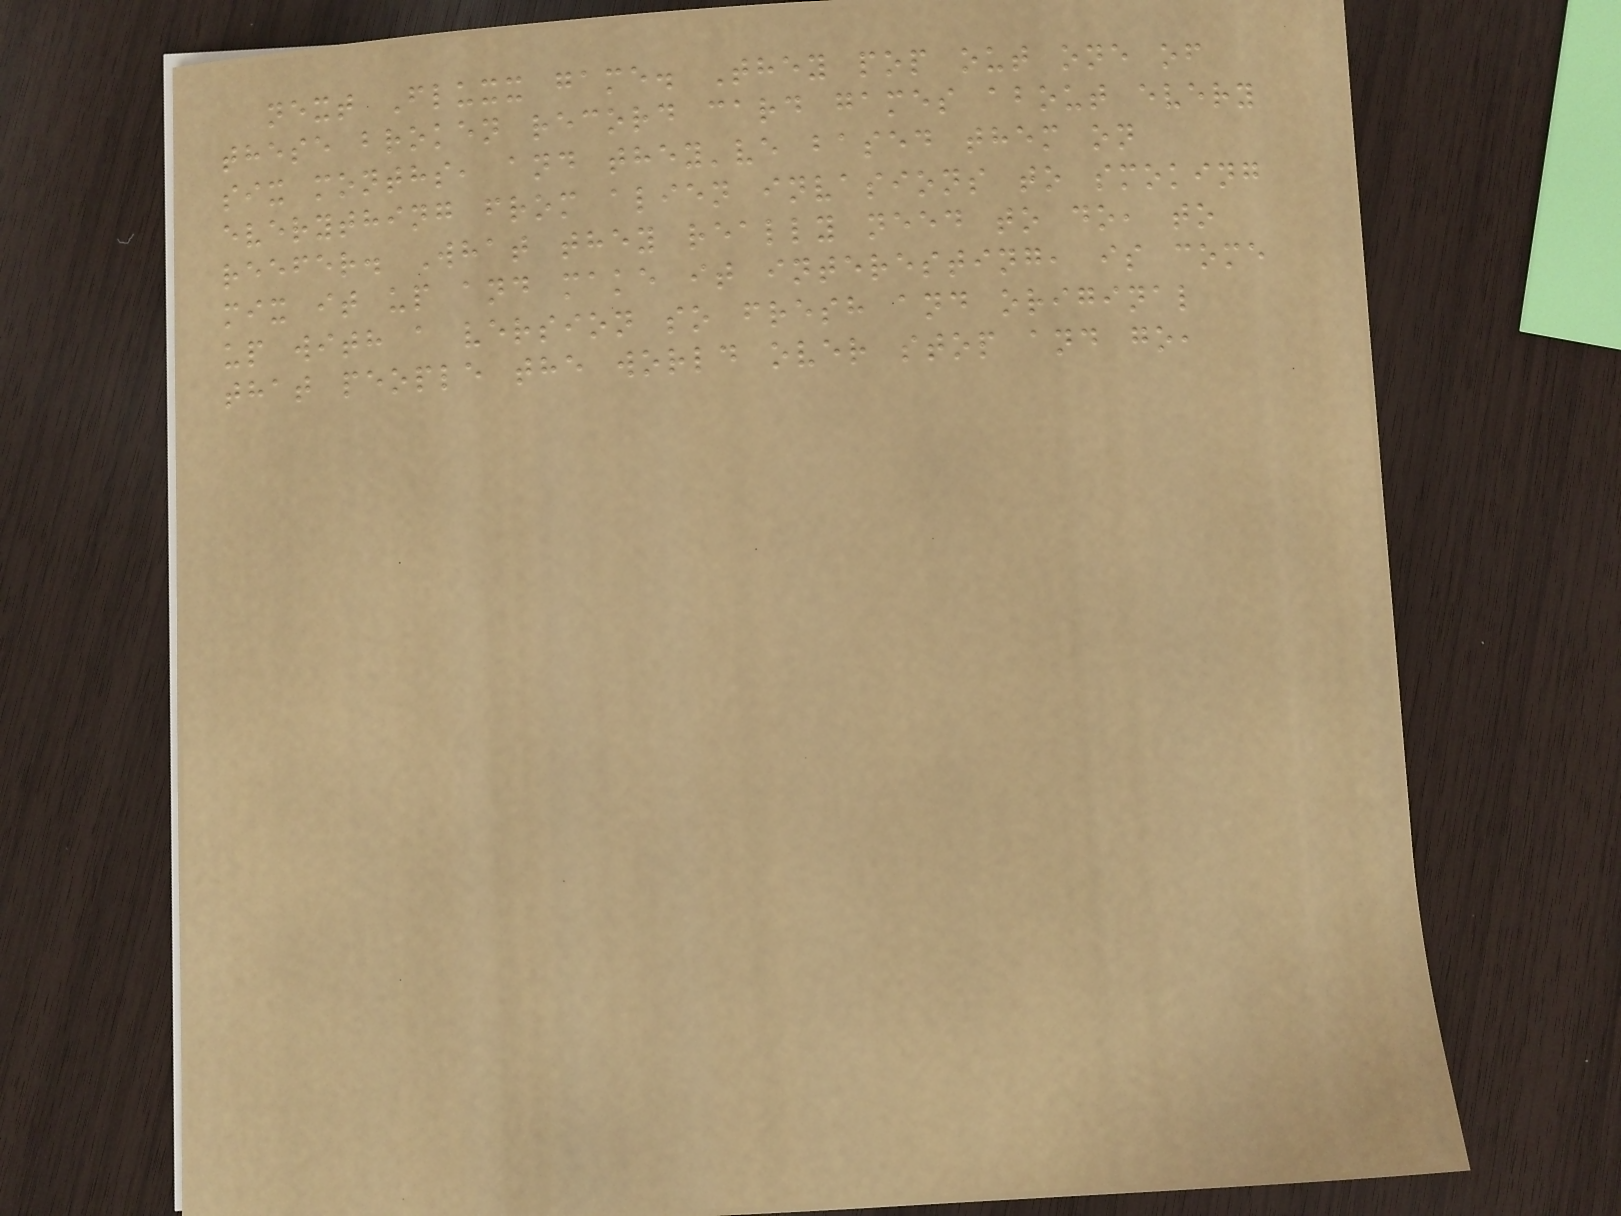next Fluxx game. They pop out one of
these broken record card games about every
six months, and they've based them on
everything from alien invasions to smoking
reefer. What they really need to do, to
mix it up and make it interesting, is come
up with a version so fresh and original
that people the world over stop and go,
